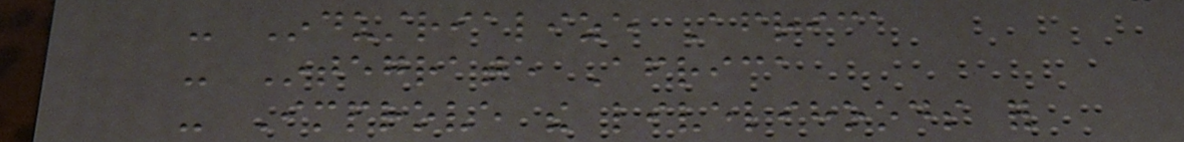- Industrialize Africa
- Integrate Africa
- Improve the livelihoods for
